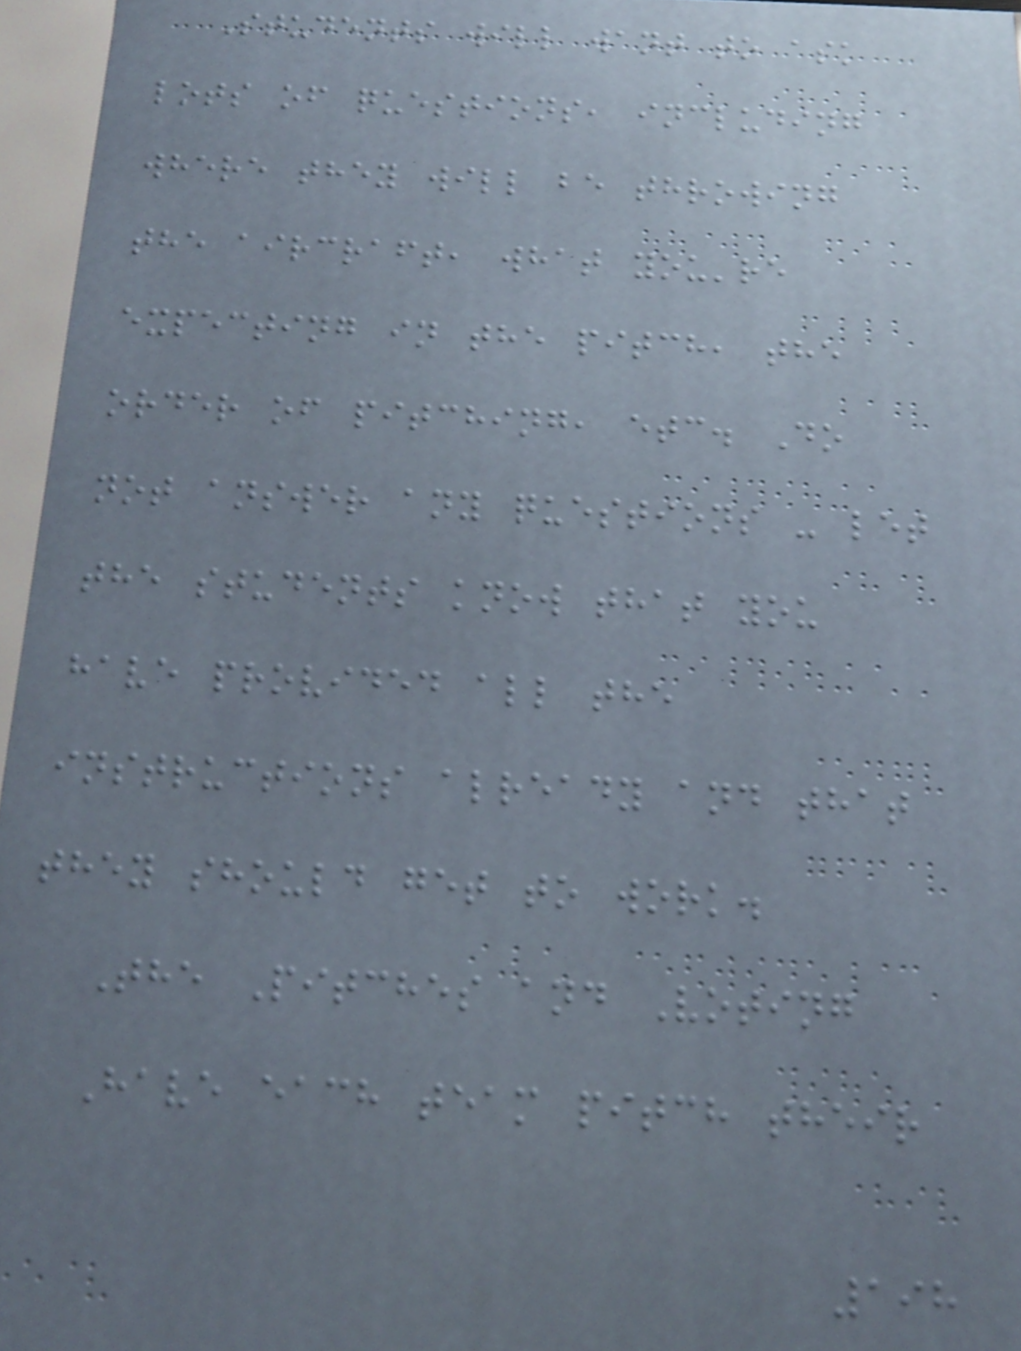Students will want to ask
lots of questions, including
where they will be throwing
the aircraft, what you're
expecting in the pitch, the
order of pitching, etc. Do
not answer any questions - let
the students know that you
have provided all the
instructions already and that
they should get to work.
The Pitches and Voting
Have each team pitch their
198
